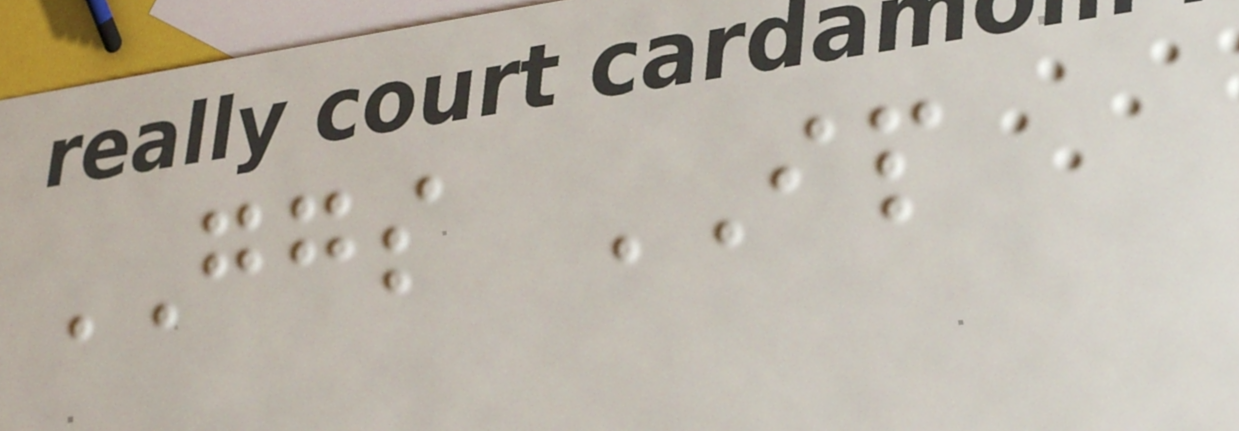GGS IP
